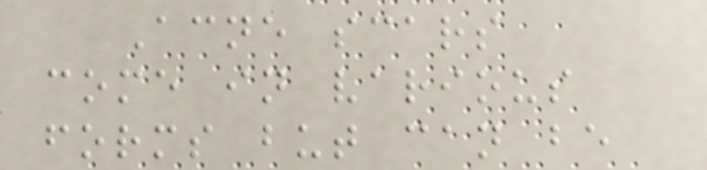Acne scars
come in various
forms but can be
